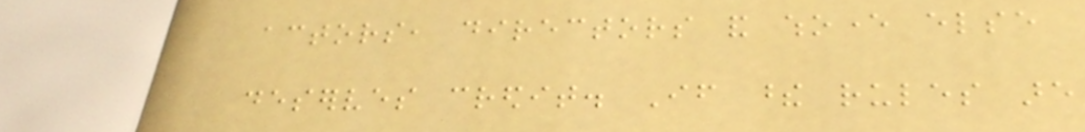actors, directors and whoever else
deserves credit. If these rules are
